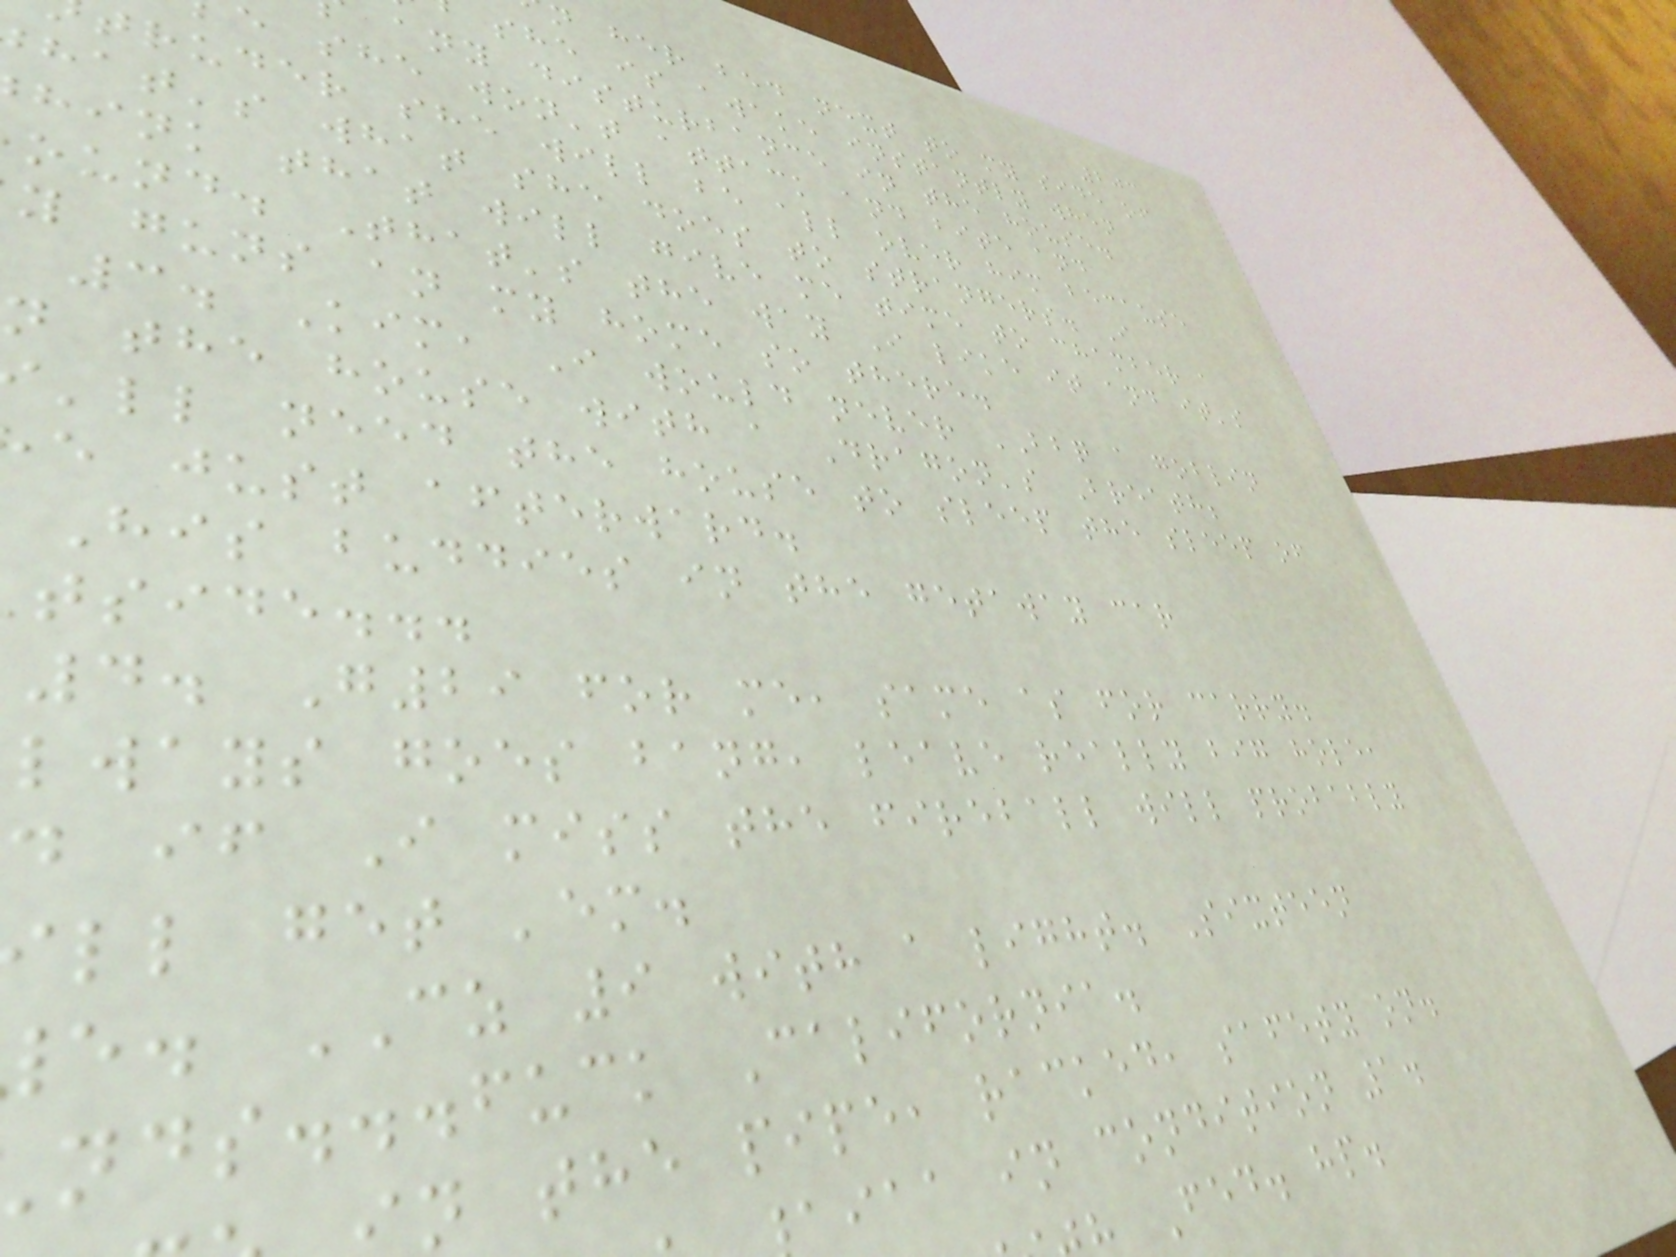203
n her bed next to my side of
she is awake instantly when
any disturbance in the house.
e she won't attack and bite and
truder she will be all over him because
hat's what she does to strangers. I
hink that will give me time to chamber a
ound. That's the way I like it and it's
y guns an my home so there.
3. Kim, I would never BBQ a goblin
n the house with a Dragon's Breath;
'll need the house to sleep the sleep of
e just afterward.
His buddies in the getaway car
tside...
4. G29 for me, same as for carry.
lways goes bang, leave really big hole,
d if I miss the fireball will probably
ll get 'em.
e. CZ 9 with a light. Sixteen
nds...fuck California.
n the pipe, racked, safety on.
iaa in condition 1.
Fed. hp.
